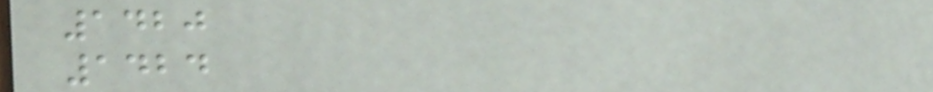1420
1424
